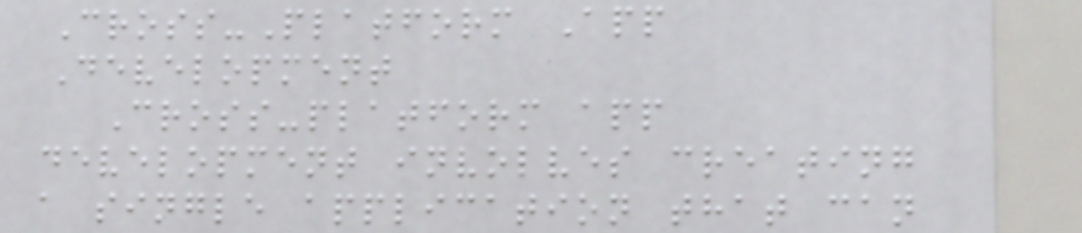Cross-Platform App
Development
Cross-platform app
development involves creating
a single application that can
